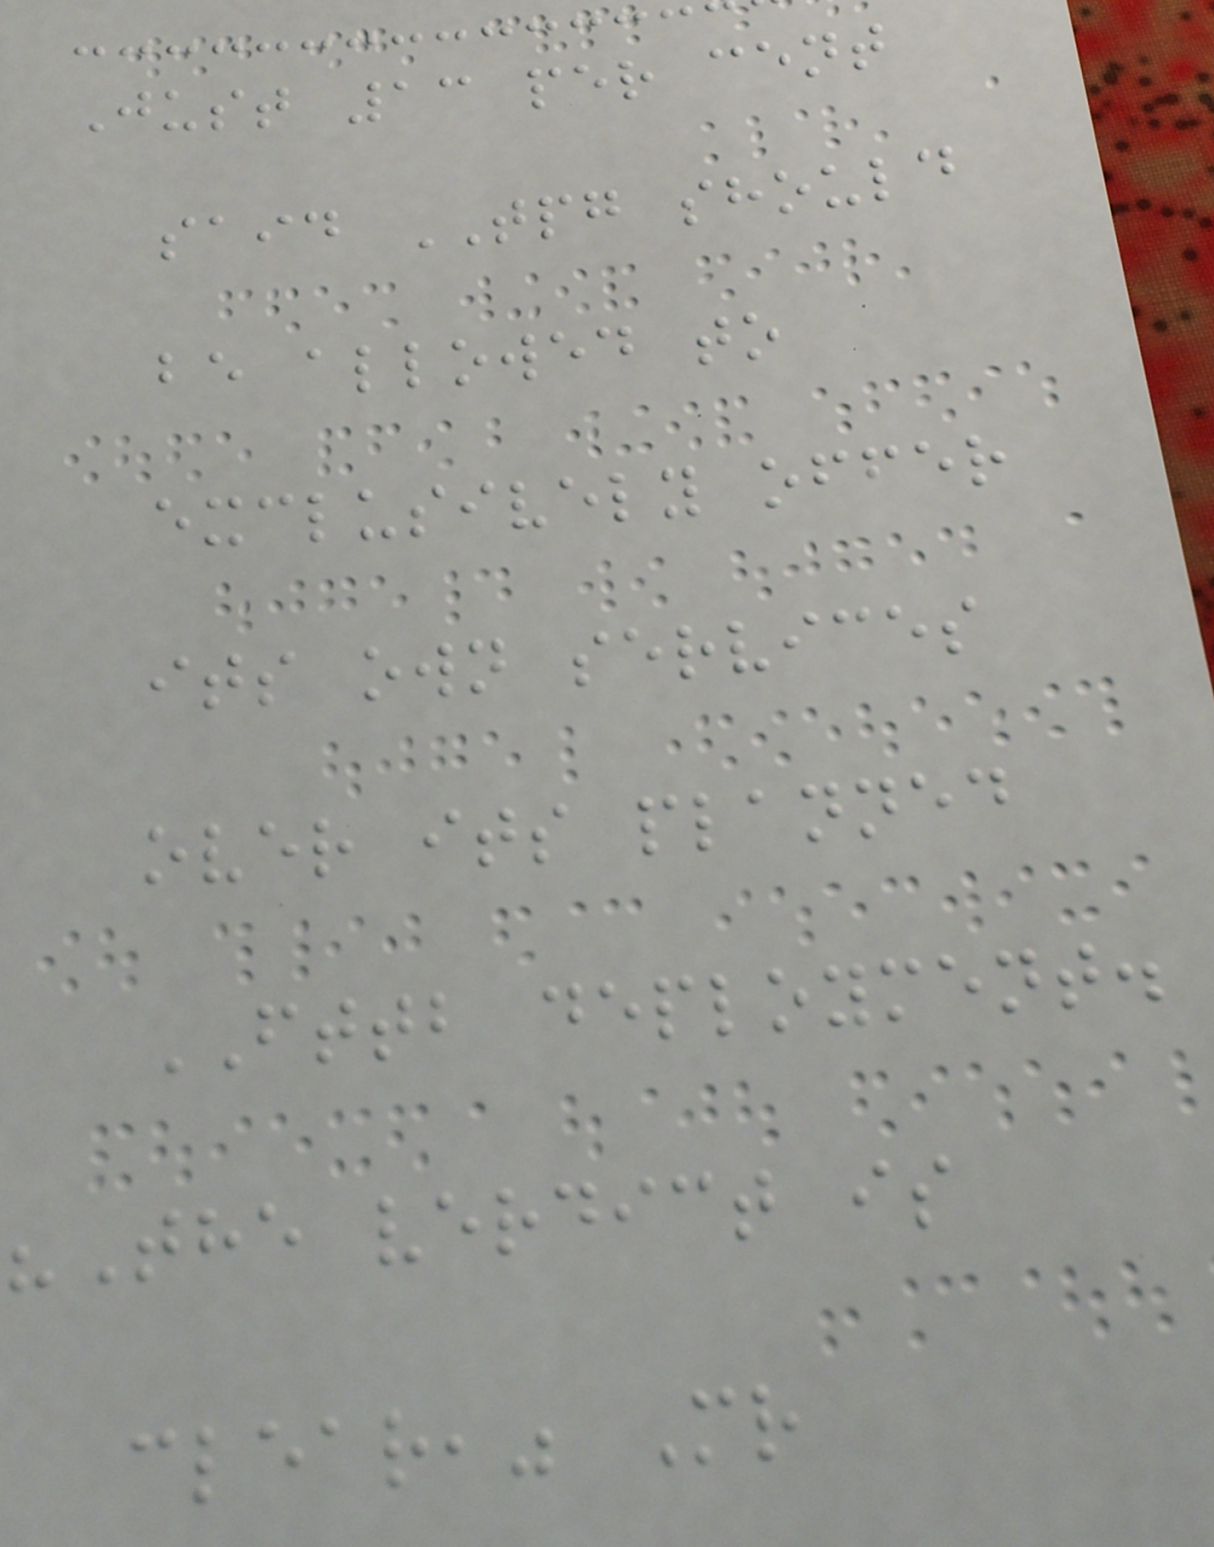Just 13 per cent
said TPG should
be allowed to
exclusively offer
its own services
over its planned
FTTB deployment.
"The verdict is
clear," Mr
